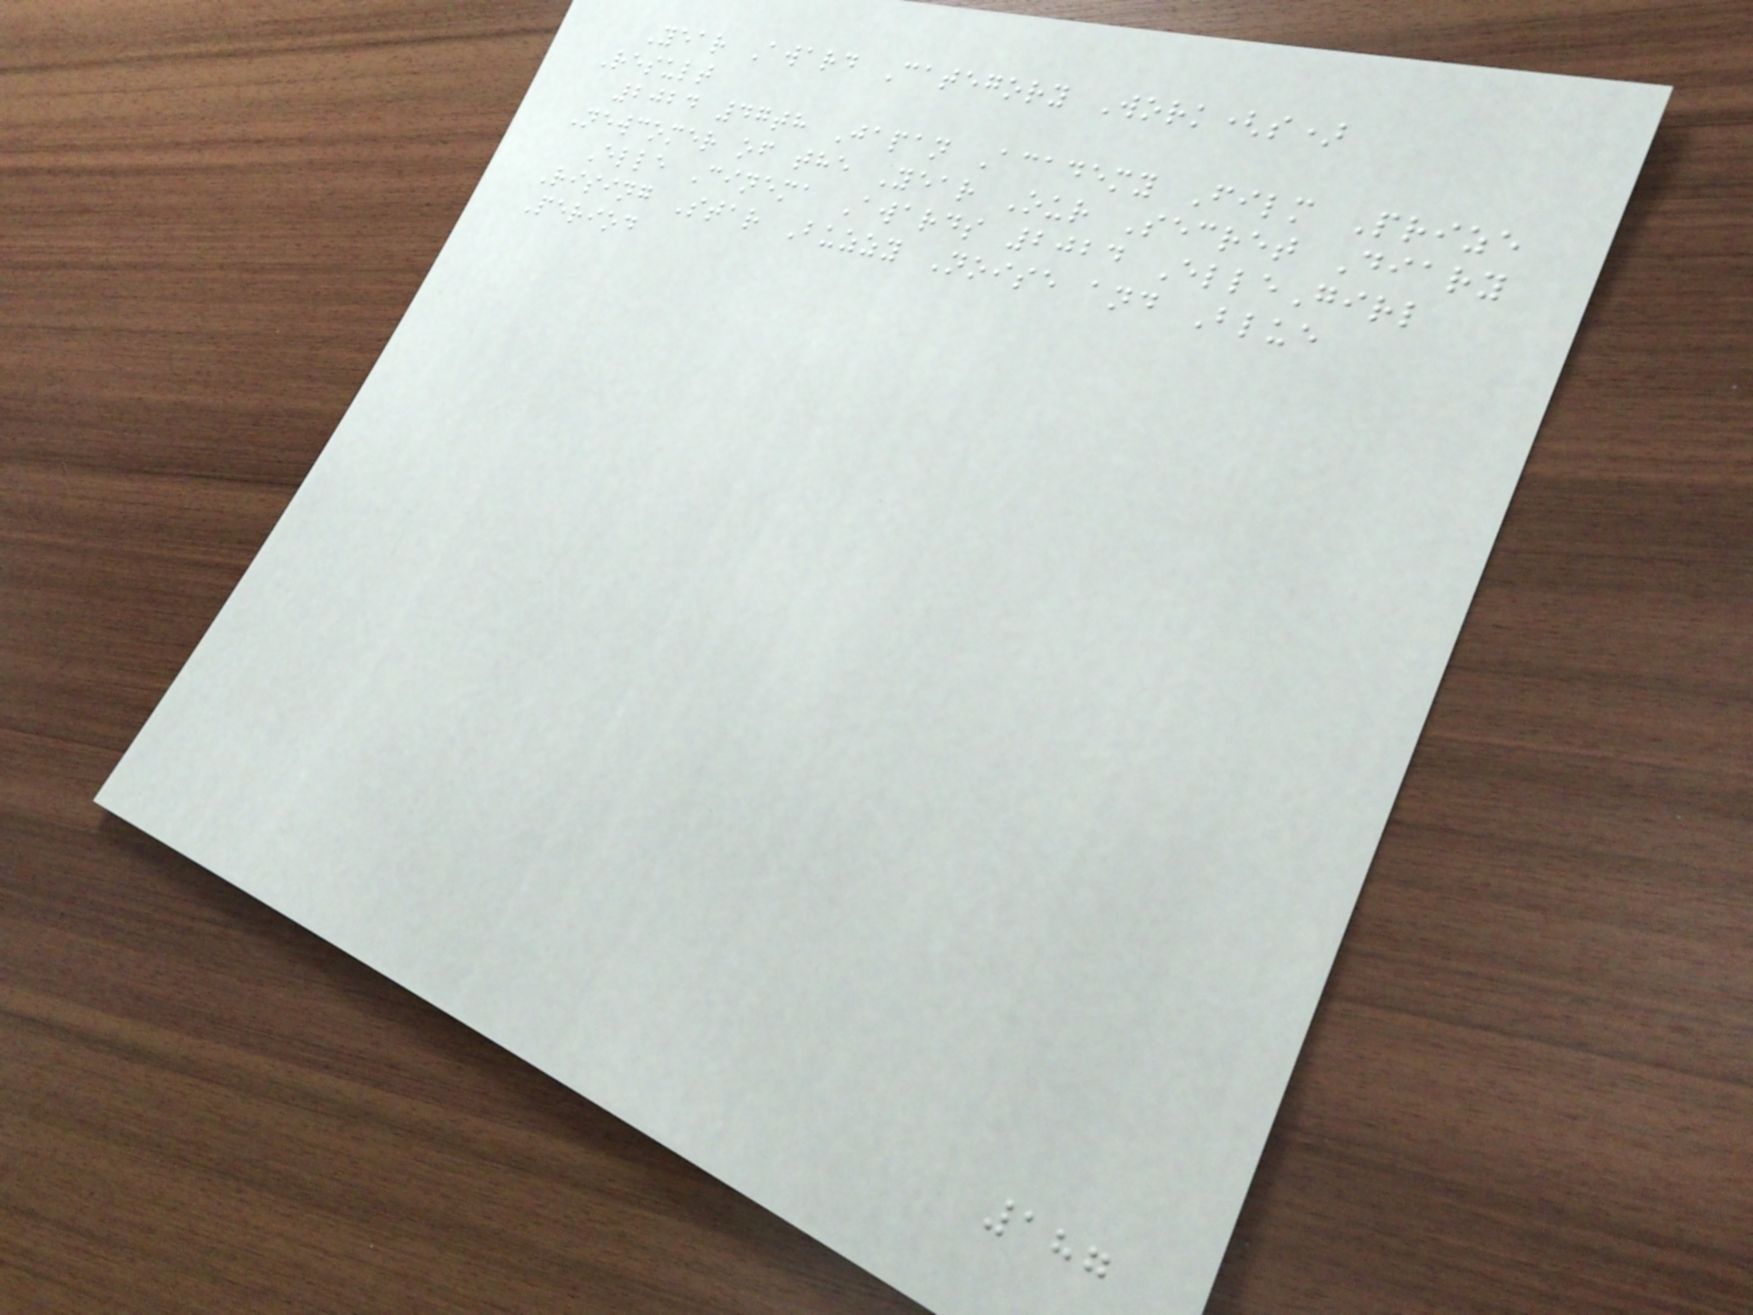Year Award Category Work(s)
Result
2024 47th Japan Academy Film Prize
Newcomer of the Year Our Secret Diary
Elle Cinema Awards 2024 ElleGirl
Rising Star Buzzy Noise and Blue
Period
187
